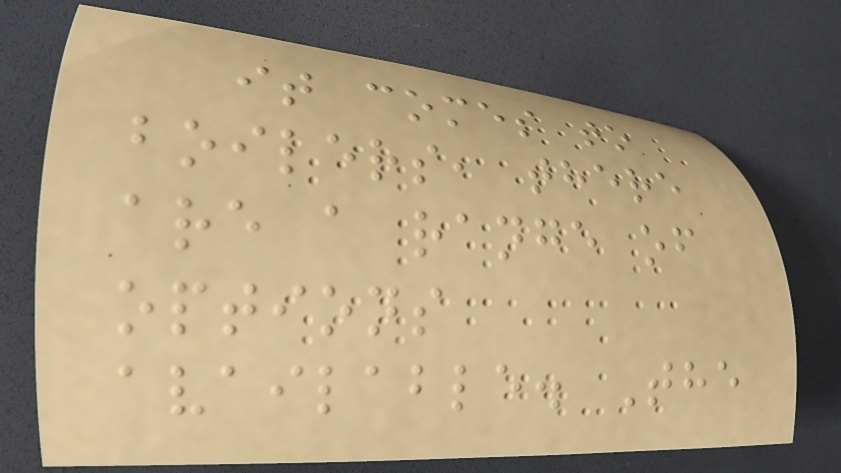it comes to
boilers, there
are a range of
options
available. The
